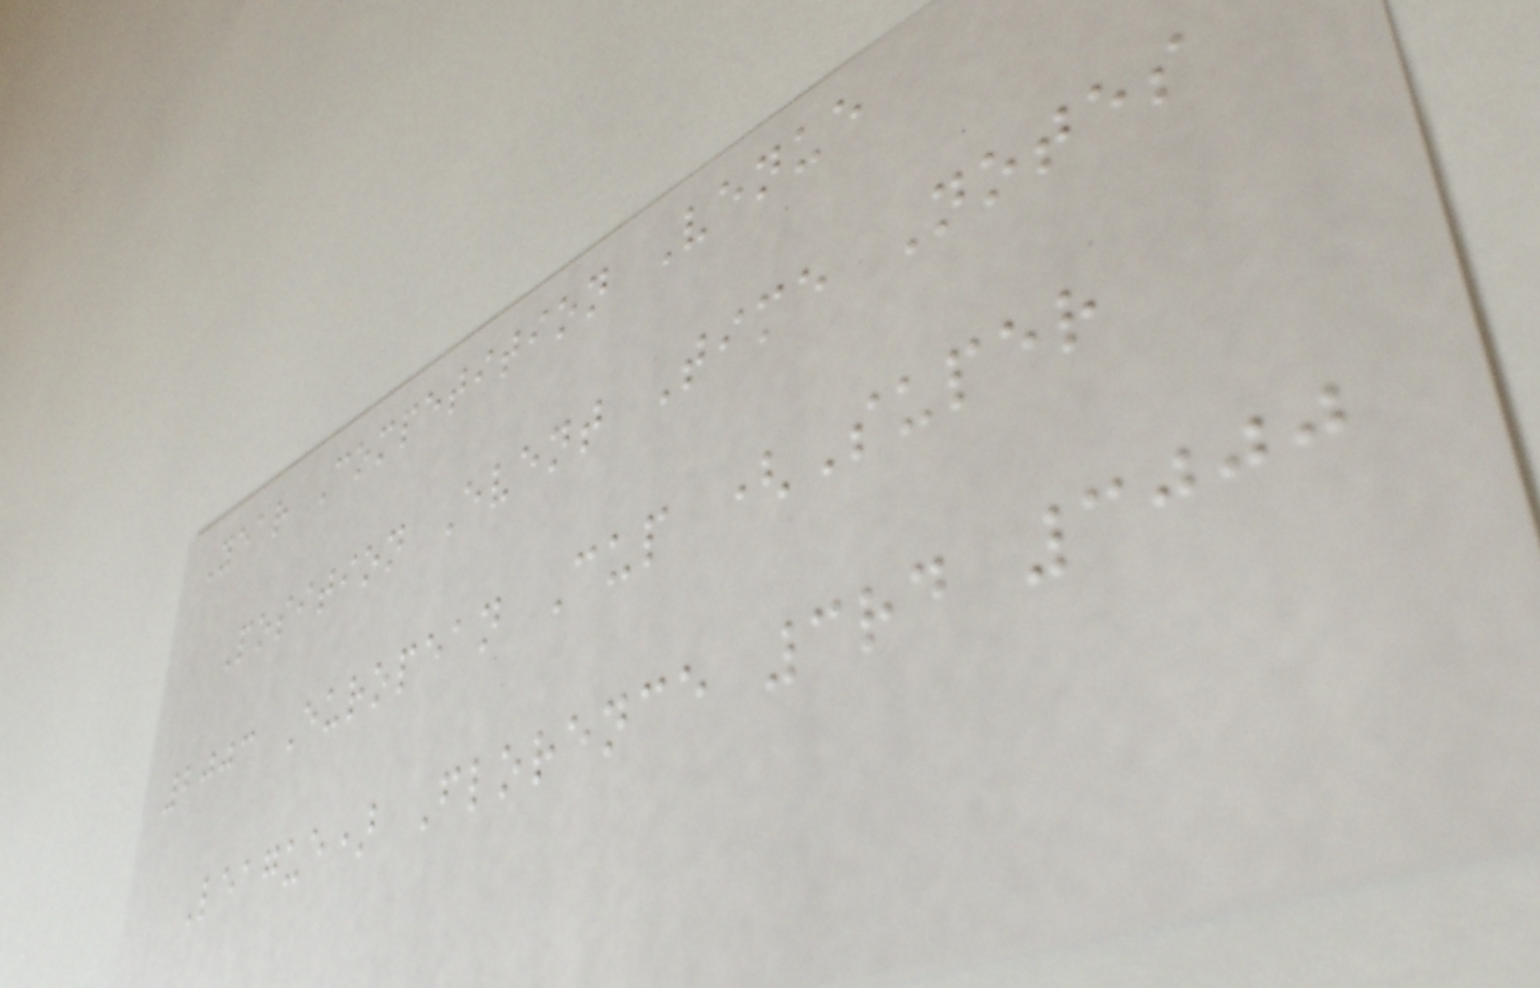Year Competition Venue
Position Event Time Notes
2003 European Cup (Super
League) Florence 3rd 3000
